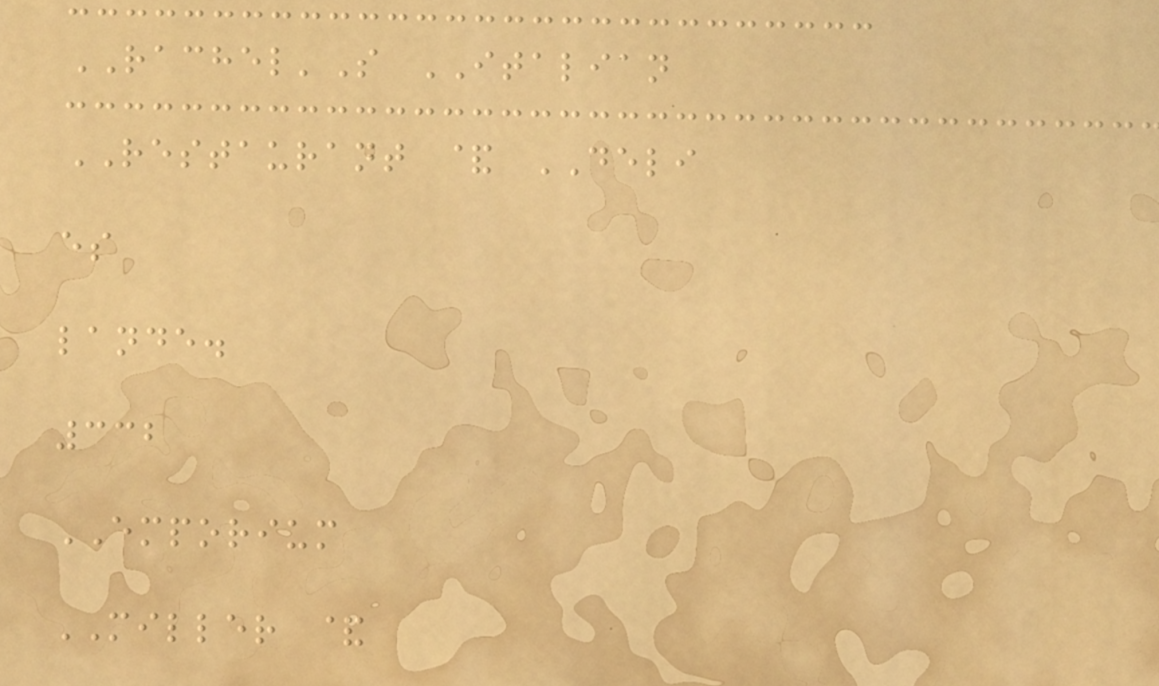RACHEL'S ITALIAN
RESTAURANT & DELI
es
lande.
332
EMPORIUM
MILLER &
